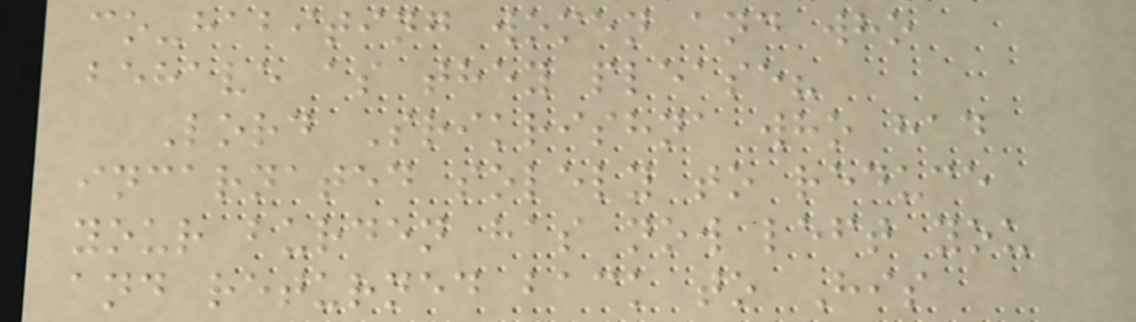co-habiting women and who
behave as they please?
Lord Srikrishna who had
incarnated solely to reduce
your burden has now left you
and returned back to His
